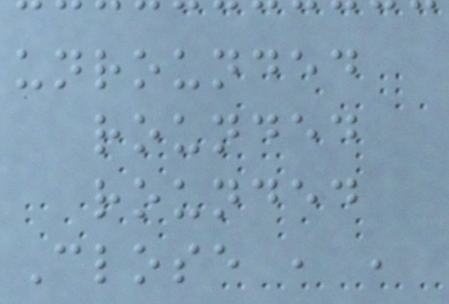unrounded
rounded
rounded
Close , ,
